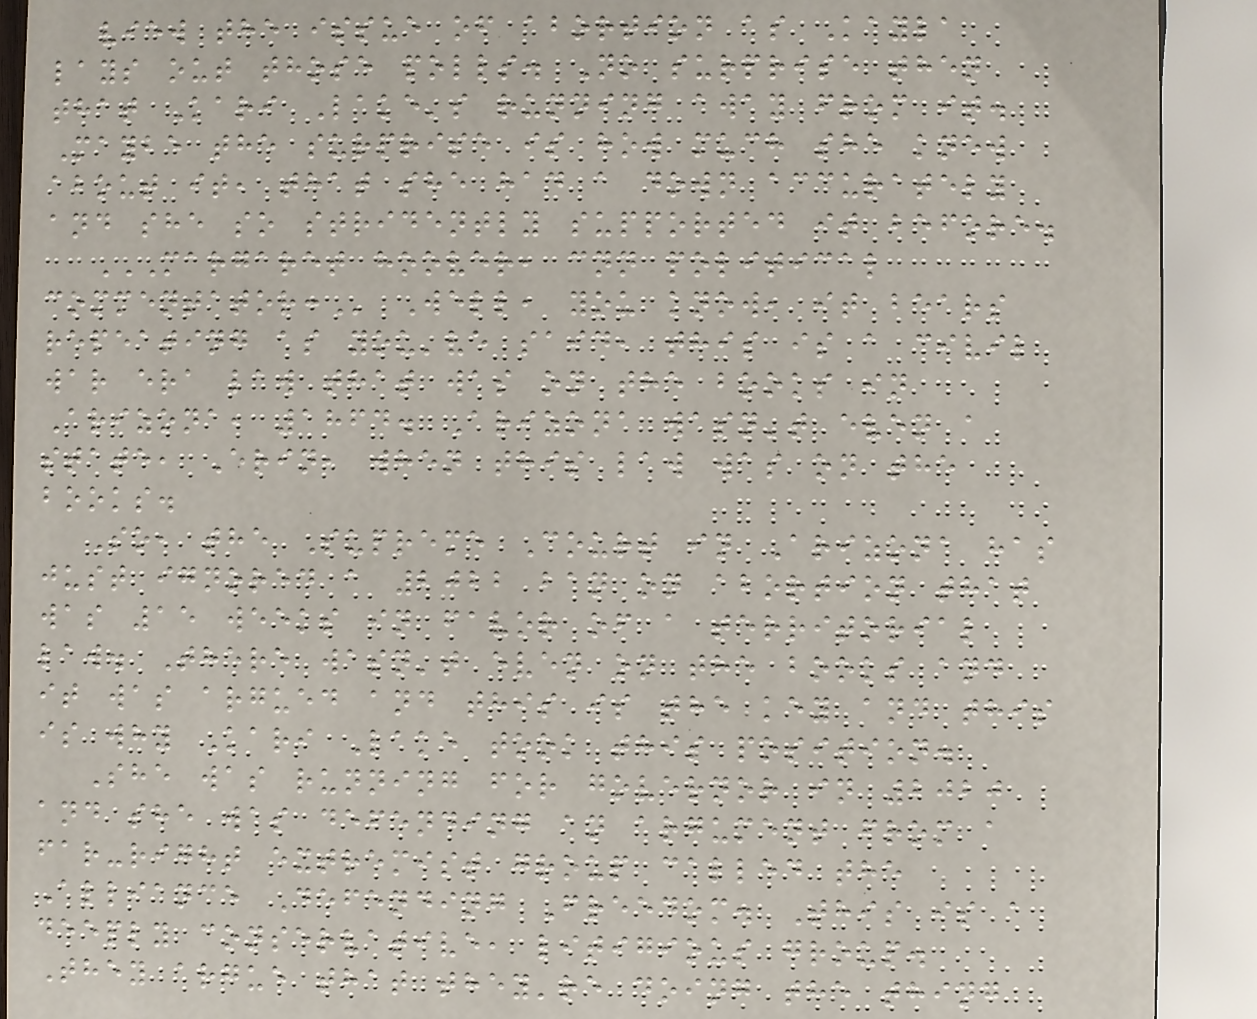view the issue of abortion as Kayla
lays out those polls. No surprise then
that Kari Lake's running away from it.
Maybe the surprise is how much she knew
about it, that she had a down accurately
and she so stridently supported it before.
MARGARET HOOVER, CNN POLITICAL
COMMENTATOR: Well, you know, it bears
repeating as you've said, this is a civil
war era law that was on the books in
Arizona, 1864. Arizona wasn't even a
state, Erin, when this law was on the
books.
So, the Supreme Court in Arizona has
just ignored a 2022 ban on abortion that
was 15 weeks in favor of a territorial
law. There wasn't even on the books and
it was argued and this is the key and this
is why Kari Lake took this position.
She was running for governor in 2020
and she was defending an argument from a
far-right extremist group called the
Alliance Defending Freedom. This is a
deeply conservative, litigious group.
They argue that they're doing the thing
